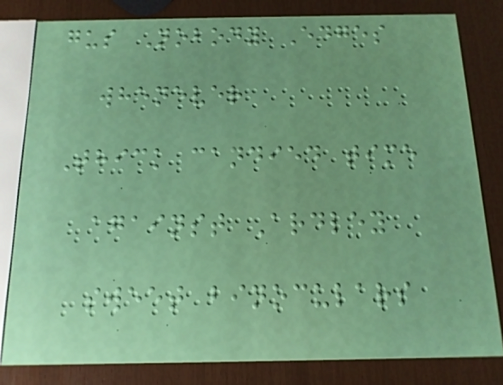gus Nobody Edges
whenever
Thick candied time
against Ardley
sweet binoculars
